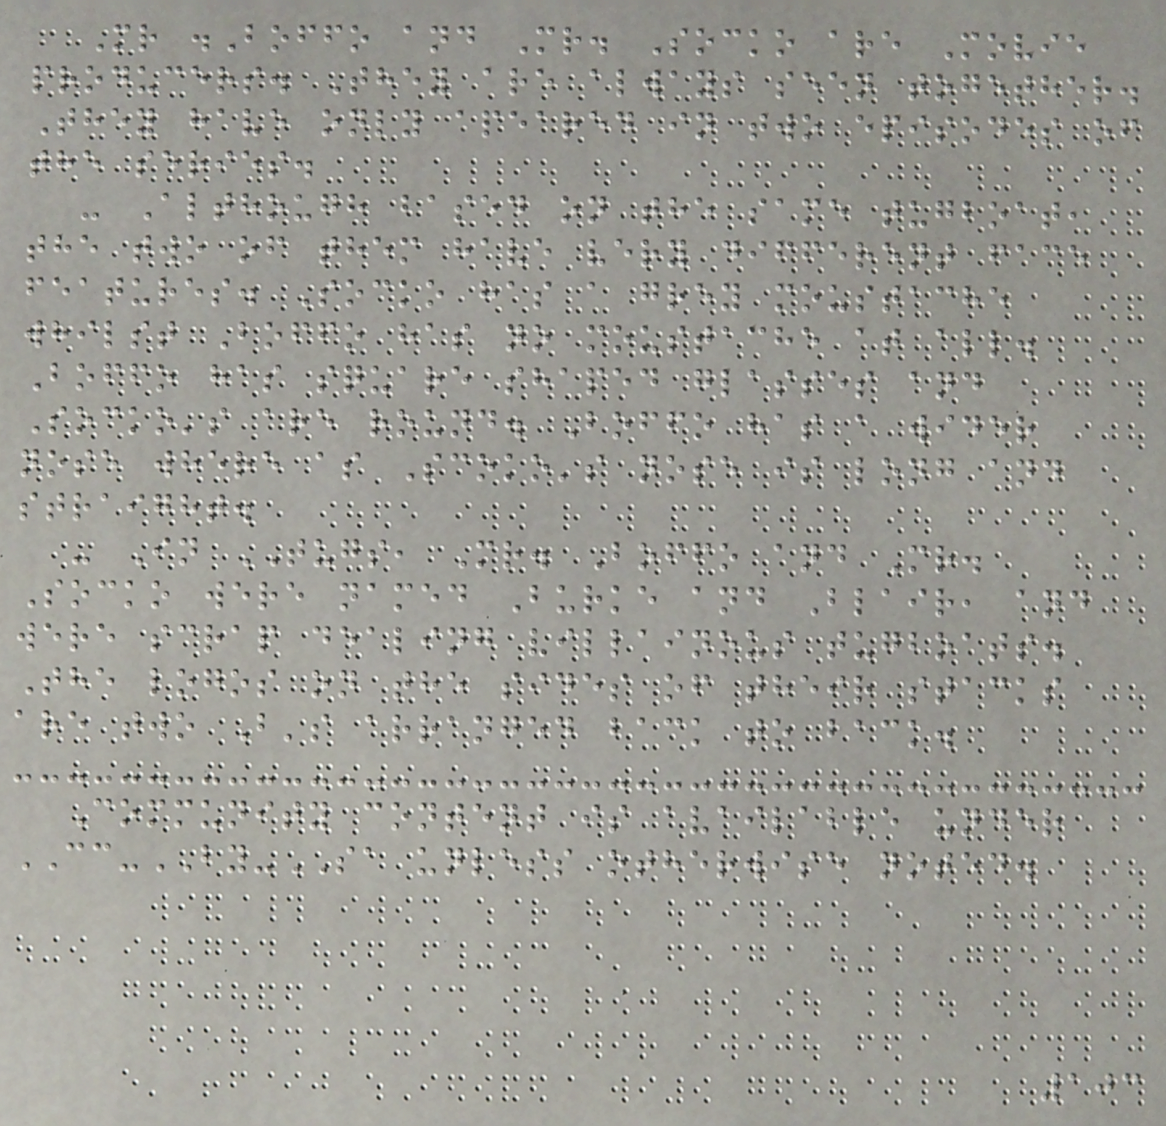Mr .Boffo and Mr. Socko are Movie
producers. They are always seen together.
They have only apeared in two episodes of
the series.
- Although based on the same tugboat,
the two of them have very different face
features. Socko has a grey moustache
whilst Boffo has no moustache at all.
Boffo has square shaped glasses and
Socko's are round. Boffo has a wider
nose where as Scoko's nose is long and
straight.
- In TUGS, Mr. Boffo and Mr.
Socko were named Burke and Blair, and
were scrap dealing villainous tugboats.
The logos on the sides of their stacks
are two B's arranged back to back.
Community content is available under
CC-BY-SA unless otherwise noted.
103
